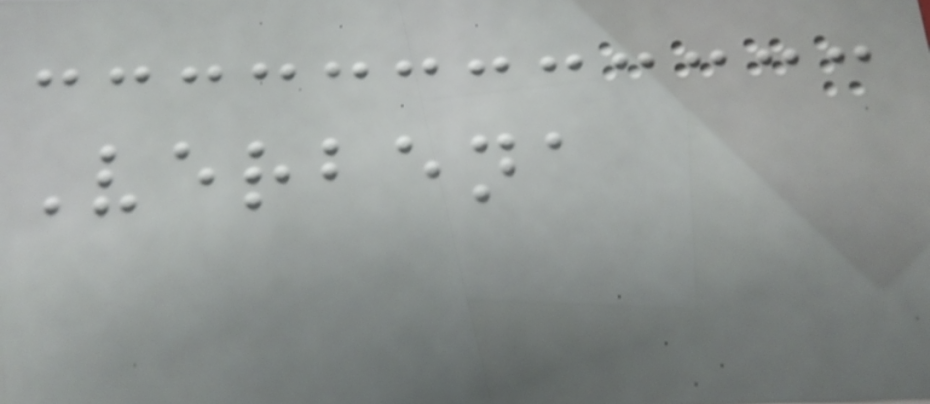Verbena
